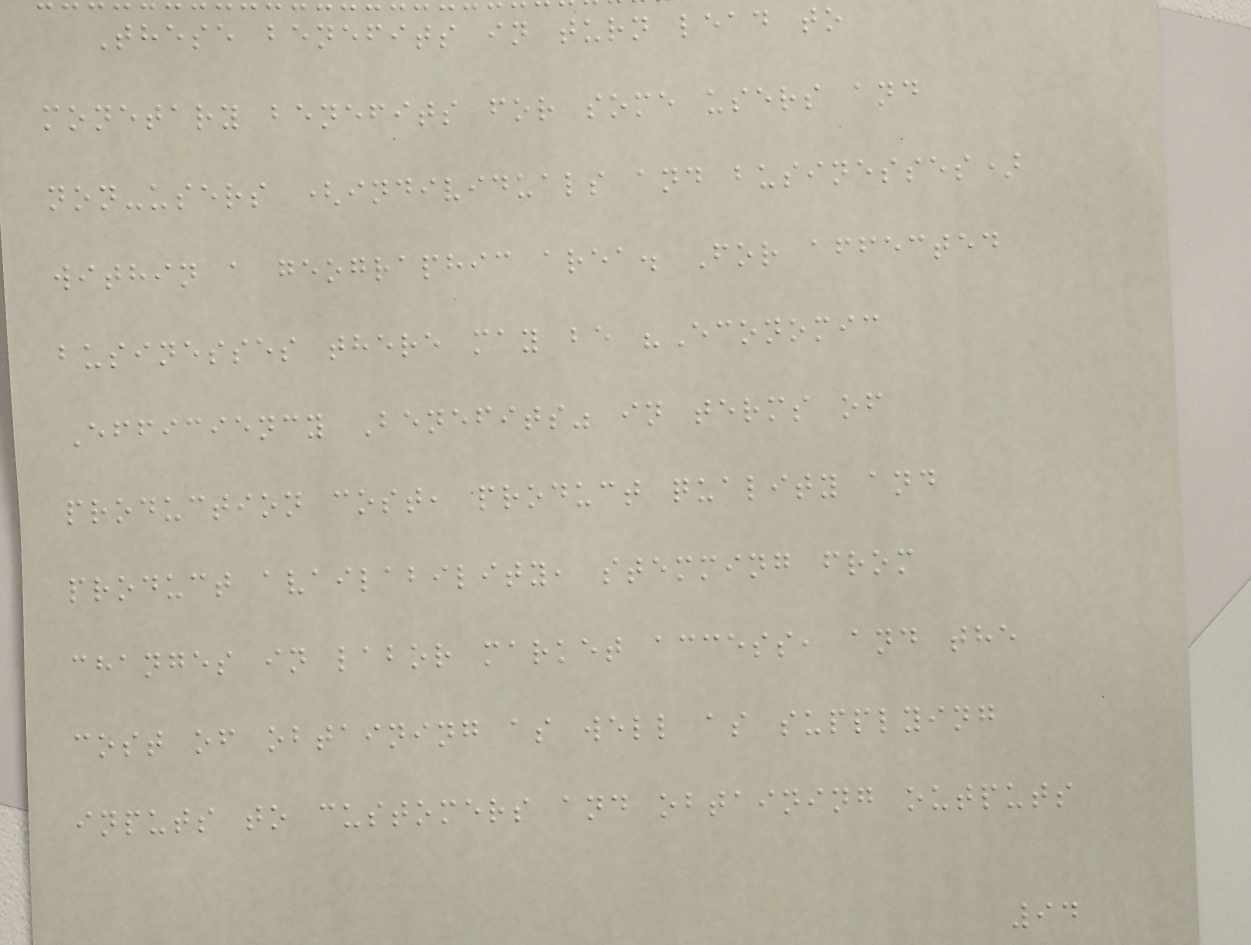These benefits in turn lead to
monetary benefits for some users and
non-users (individuals and businesses)
within a geographic area. For affected
businesses there may be "Economic
Efficiency Benefits" in terms of
production cost, product quality and
product availability, stemming from
changes in labor market access, and the
cost of obtaining as well as supplying
inputs to customers and obtaining outputs
94
